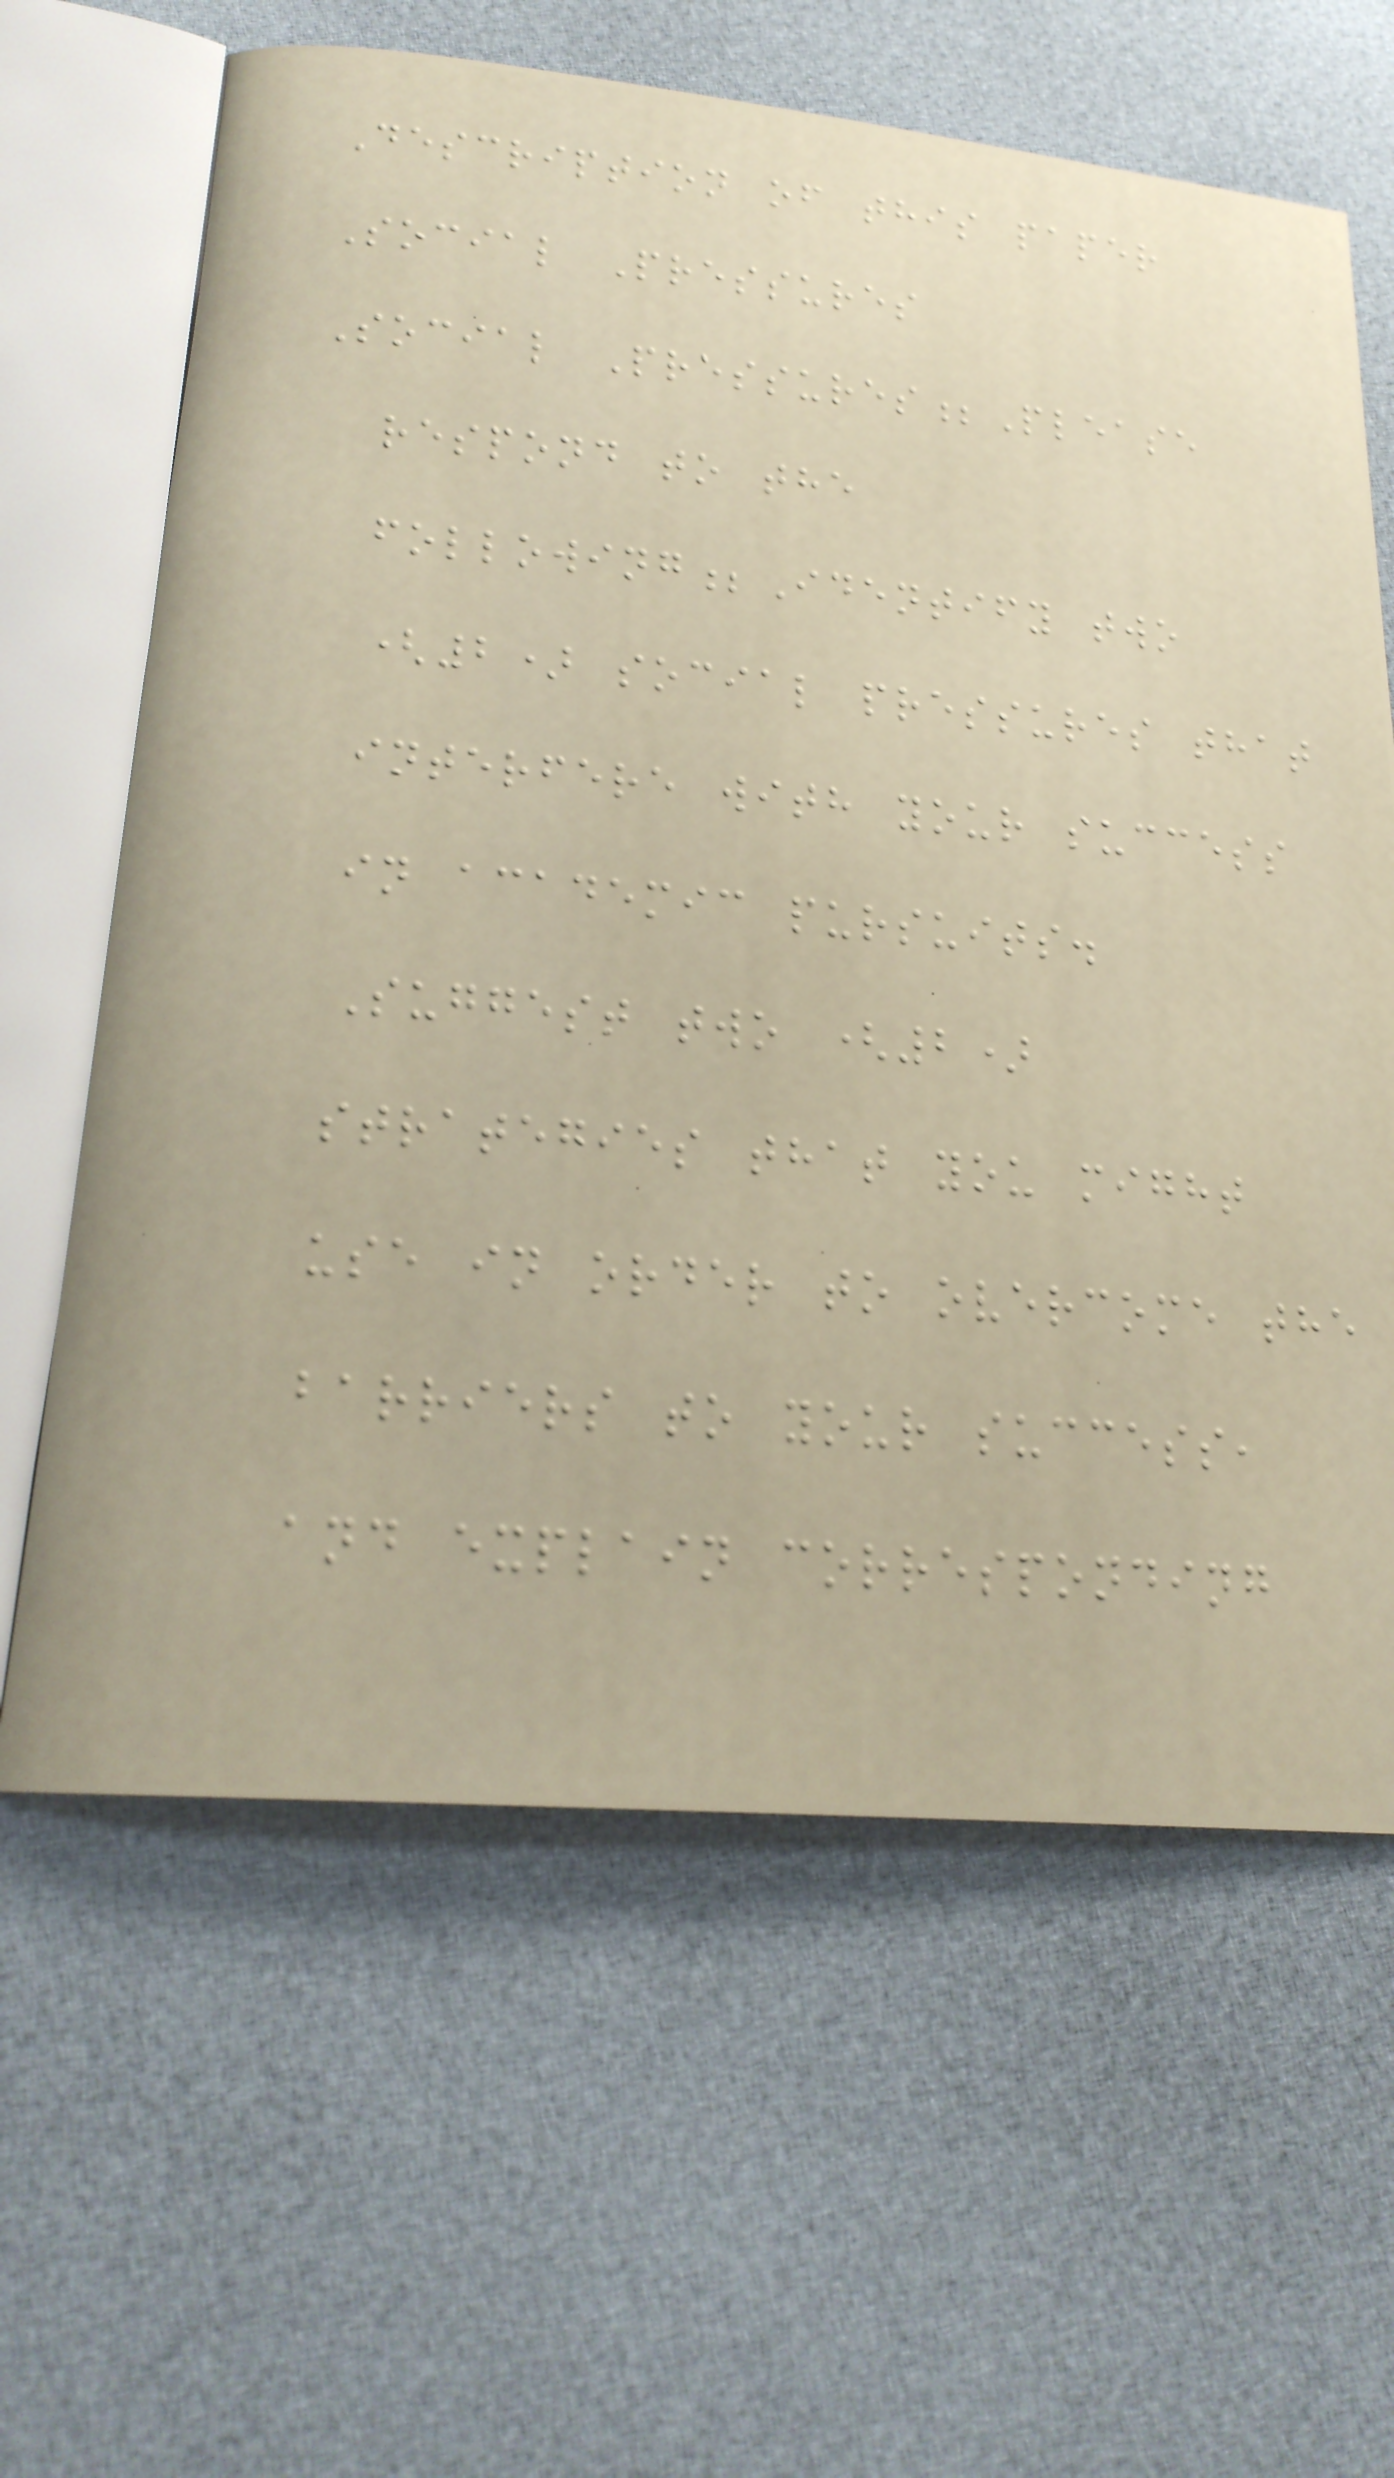Description of this paper
Social Pressures
Social Pressures;Please
respond to the
following;Identify two
(2) social pressures that
interfere with your success
in academic pursuits.
Suggest two (2)
strategies that you might
use in order to overcome the
barriers to your success,
and explain corresponding
